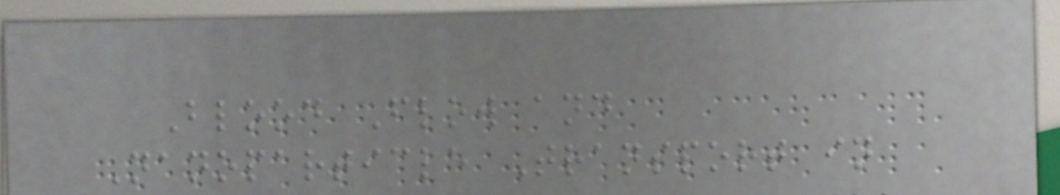Blood Flow and
Nanoparticle Transport in
